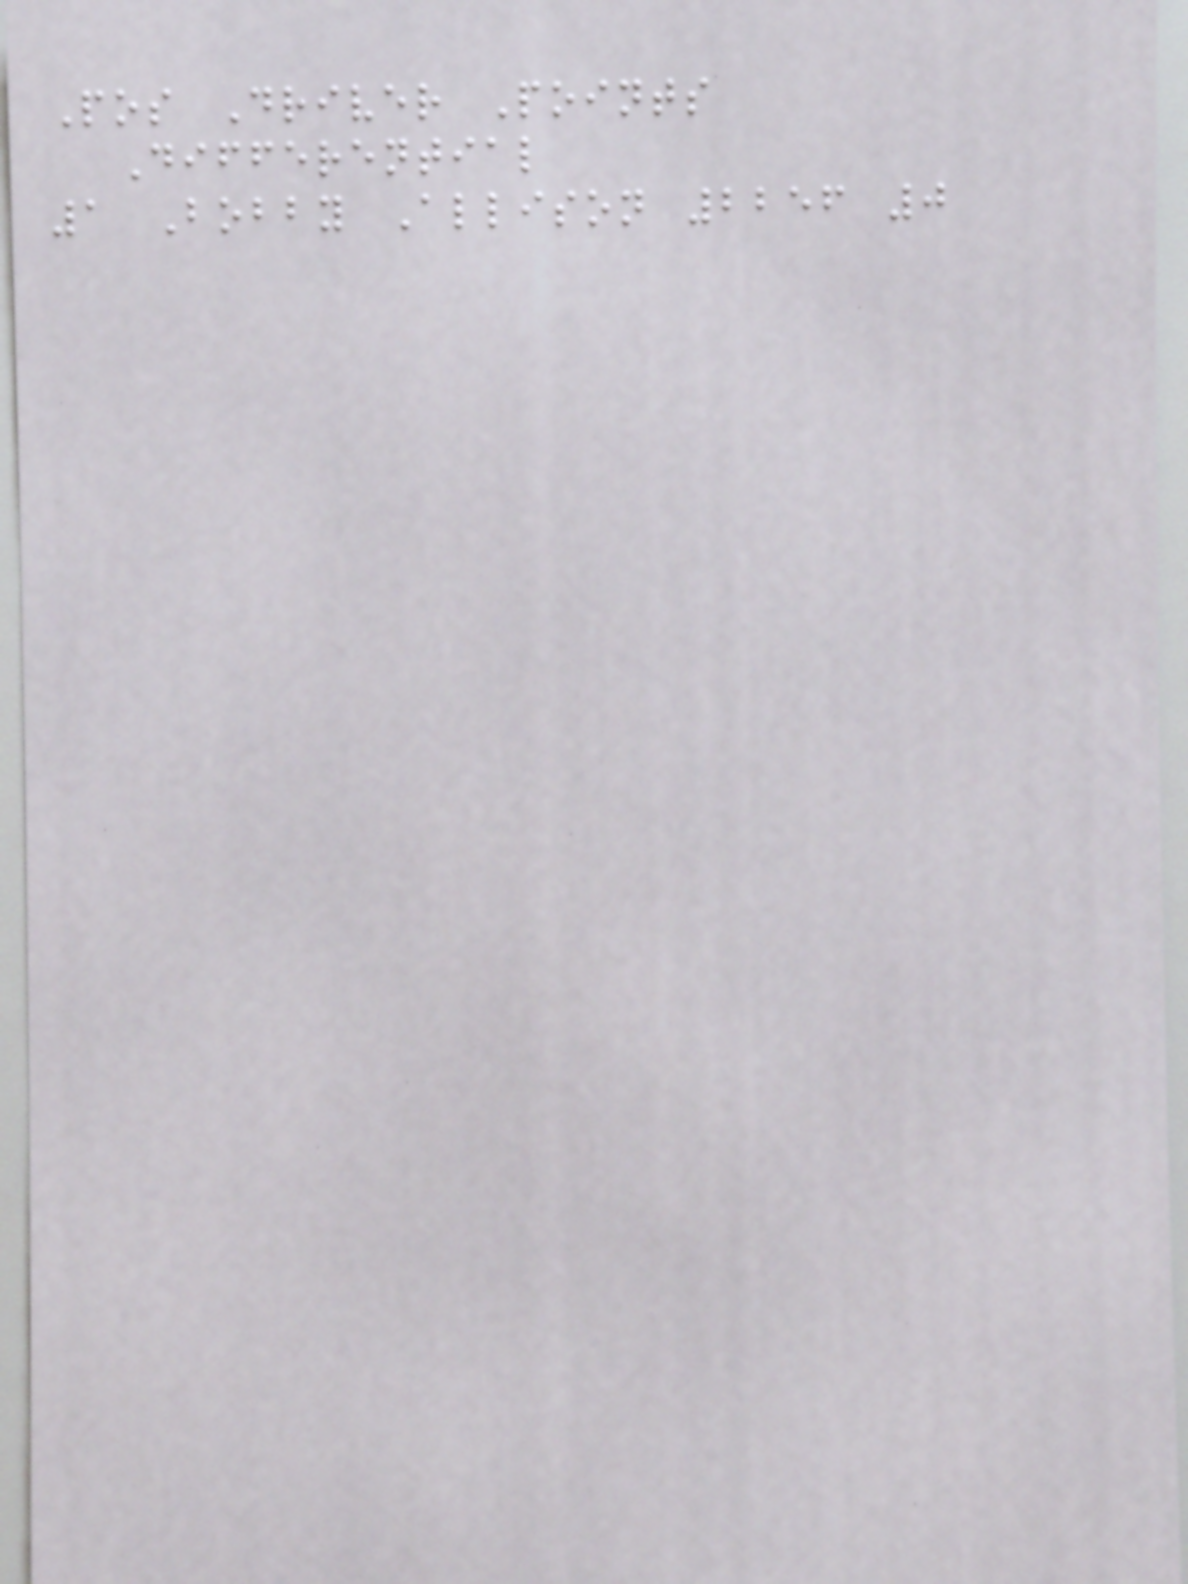Pos Driver Points
Differential
1 Bobby Allison 2256 0
